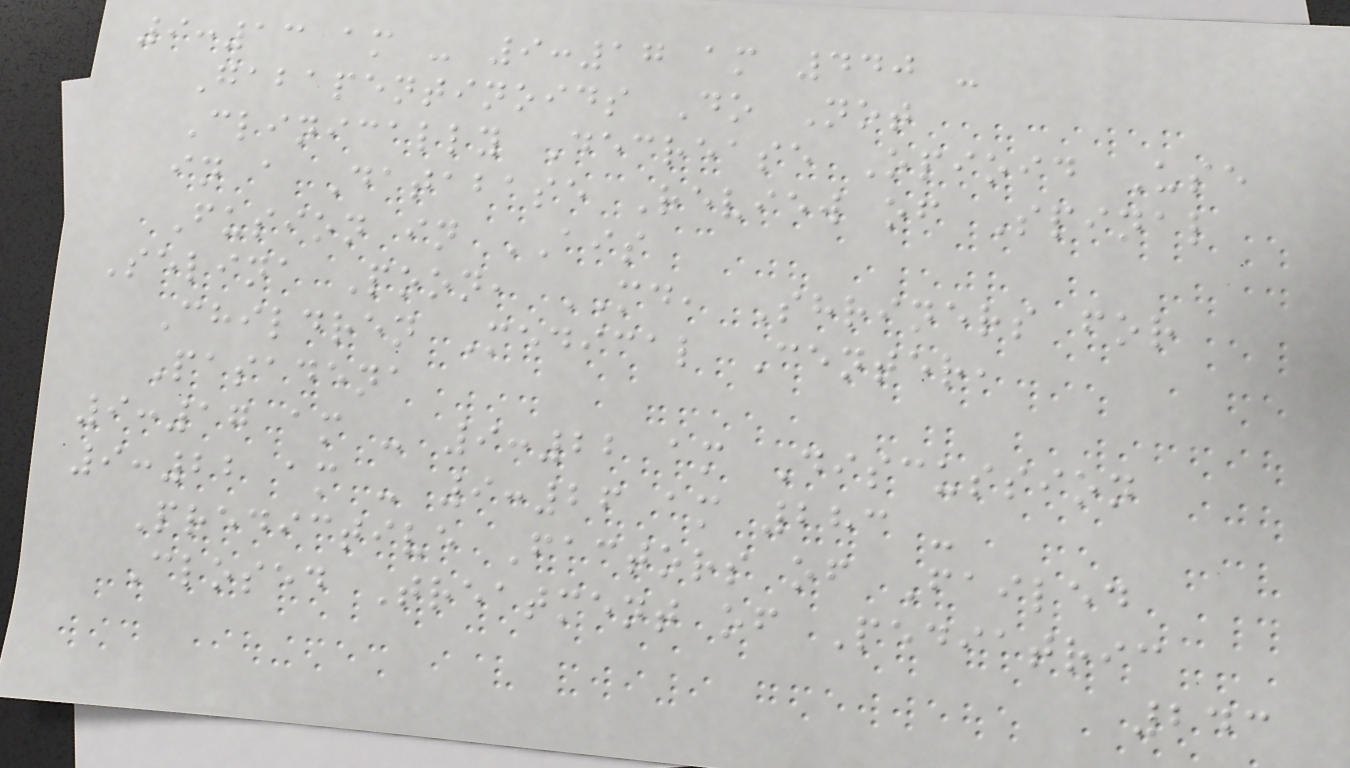9:13 am - 9:17 am 440 -
Gabapentinoids Do Not
Clinically Decrease Opioid Use
in a Database Review of Spinal
Fusion in AIS
Selina Poon, MD, Shriners for
Children Medical Center,
Pasadena
9:17 am - 9:22 am Discussion
9:22 am - 9:26 am 283 -
Predictive Factors of Failed
Closed Treatment of Pediatric
243
